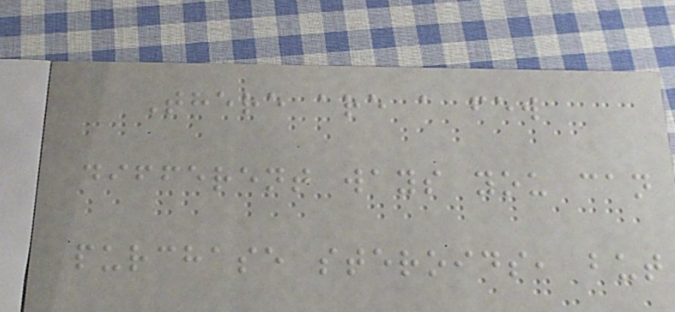There are a few
different ways you can
purchase steroids, but
